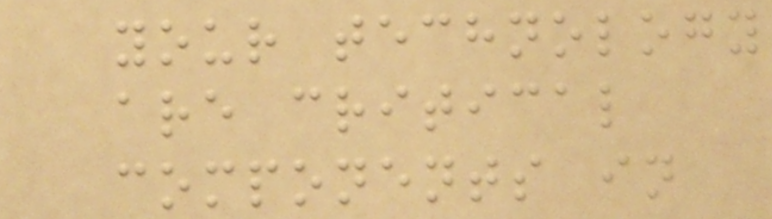your technology
are critical
components in
